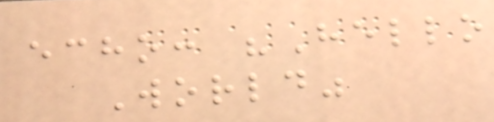echo: "Hello
World"
